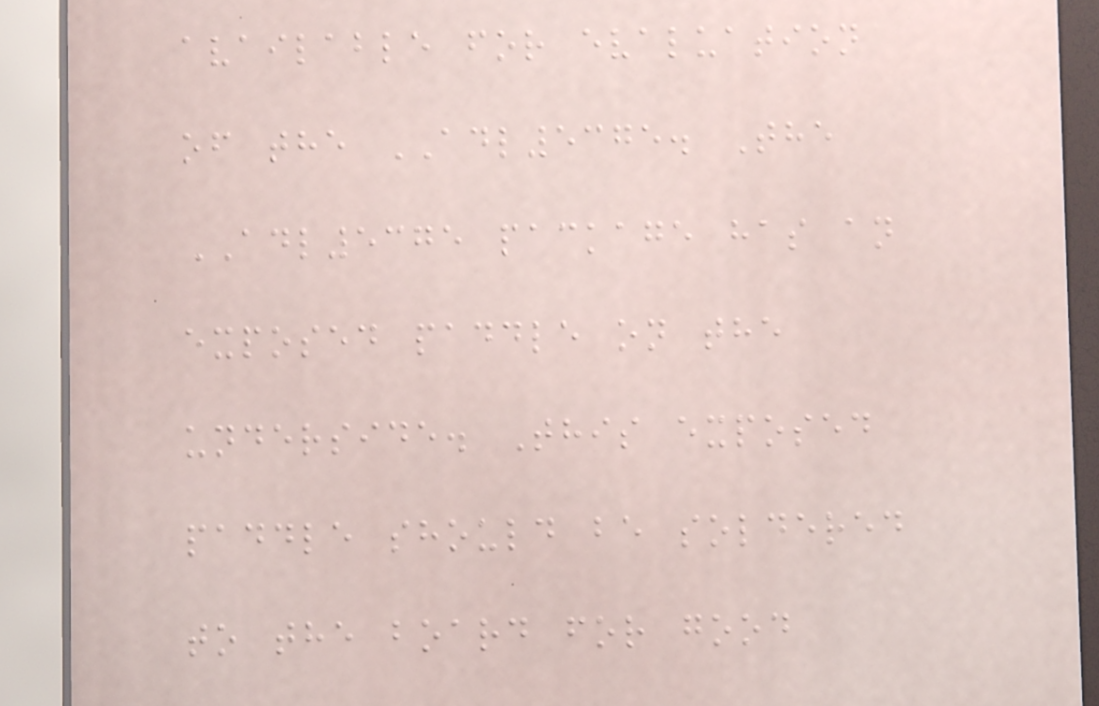available for evaluation
of the ADL5375. The
ADL5375 package has an
exposed paddle on the
underside. This exposed
paddle should be soldered
to the board for good
